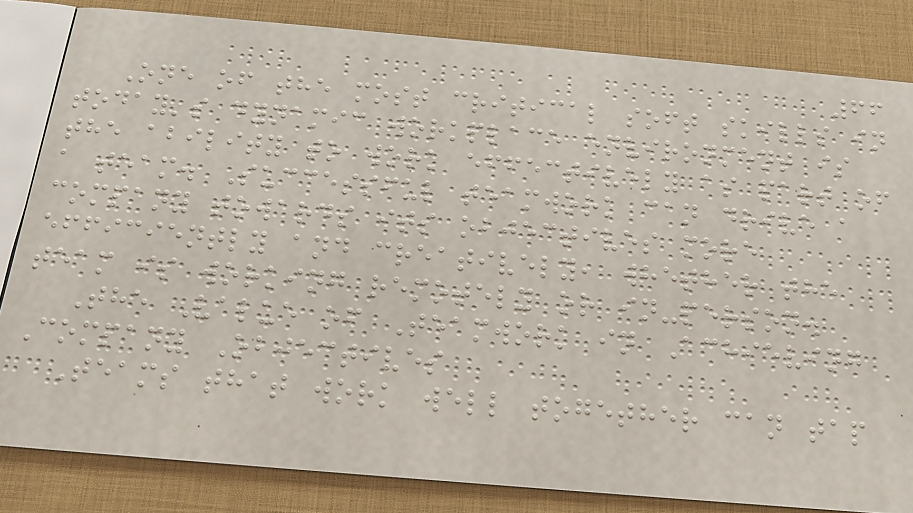66
One of the most critical soft skills in
today's dynamic workplace environment is
the ability to work effectively as part of
a team. Successful teamwork can drive a
company towards its objectives more
efficiently and creatively, whether the
team is working remotely or in-person.
The Value of Teamwork in Achieving
Company Objectives
Teams that work well together can tap
